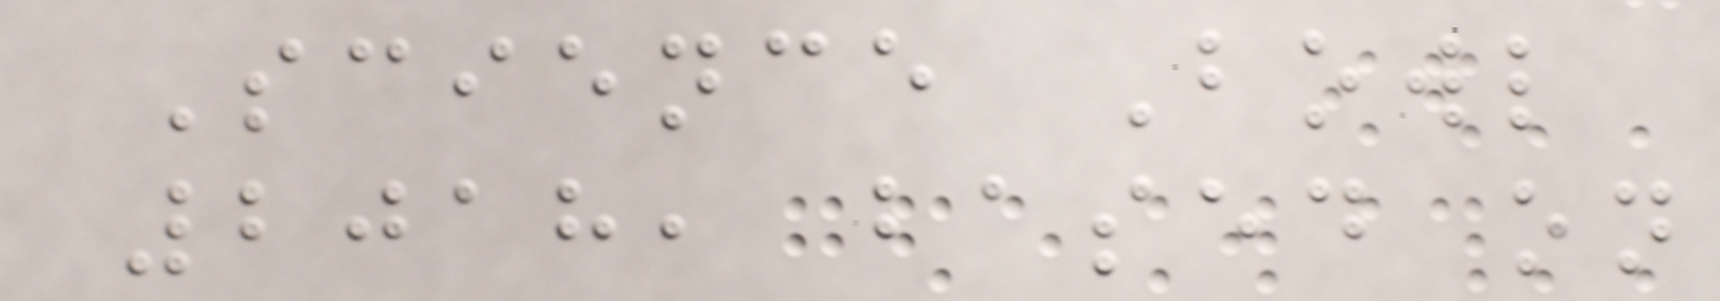Science Bowl
2018, based on
